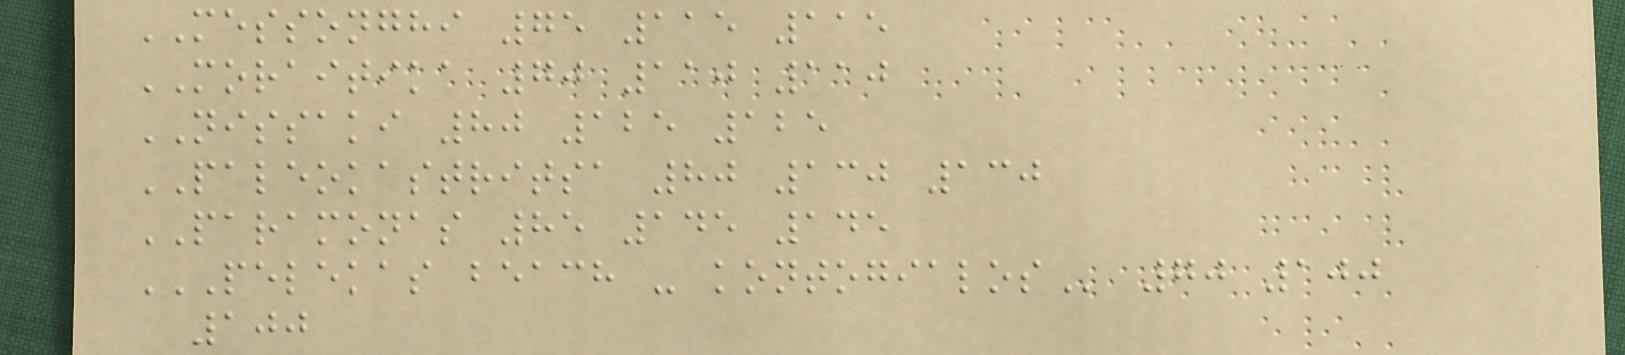MESSONGHI 75 115 115
MORAITIKA 70 110 110
NISSAKI 80 125 125
PALEOKASTRITSA 80 130 130
PARAMONAS 85 145 145
PELEKAS BEACH - KONTOGIALOS 70 100
100
